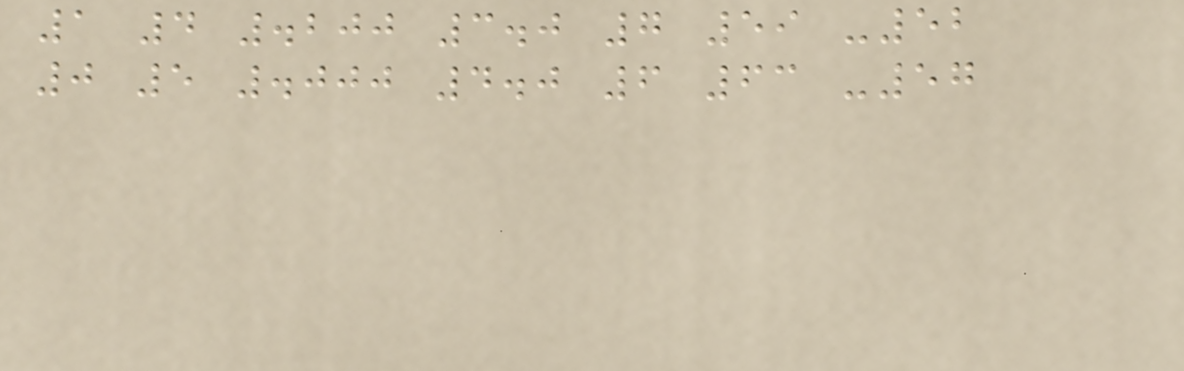1 4 .200 3.0 7 59 -52
0 5 .000 4.0 6 63 -57
